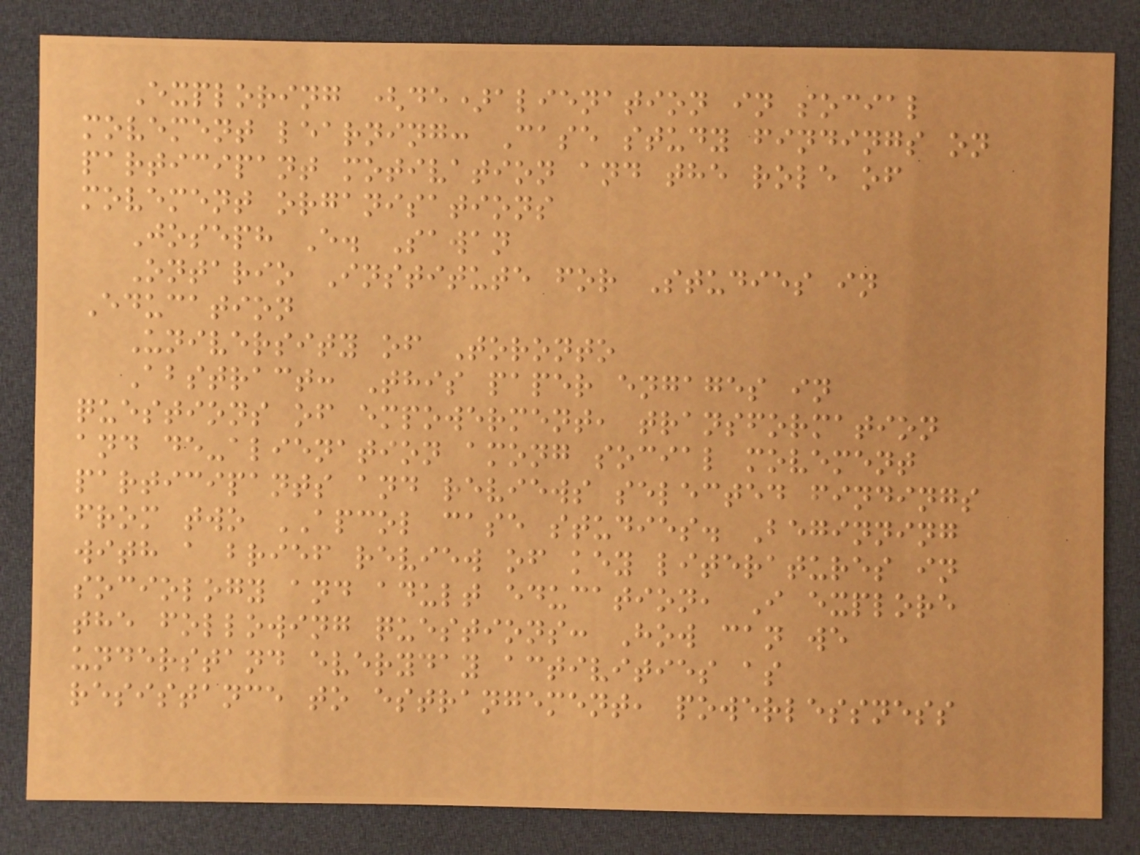Exploring (de)alienation in social
movement learning: Case study findings on
participant motivation and the role of
movement organisations
Joseph E. Sawan
Ontario Institute for Studies in
Education
University of Toronto
Abstract: This paper engages in
questions of empowerment, transformation
and de-alienation among social movement
participants and reviews selected findings
from two APCOL case studies. Beginning
with a brief review of key literatures in
sociology and adult education, I explore
the following questions: How can we
understand everyday activities as
resistance to estrangement, powerlessness
